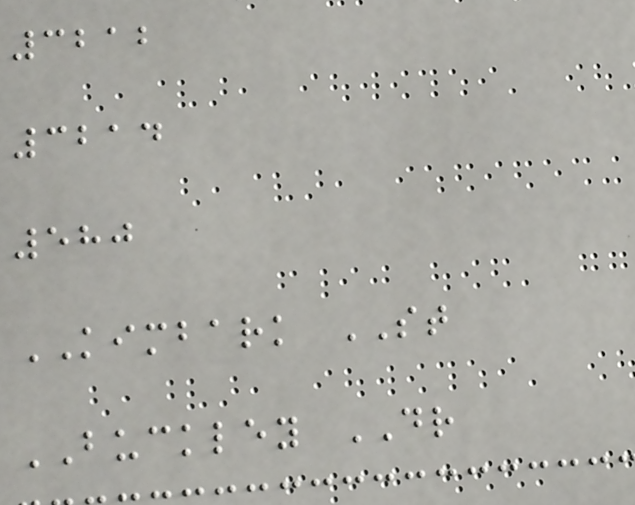3212
3214
580
KIMBARK ST
BUCKLEY DR
